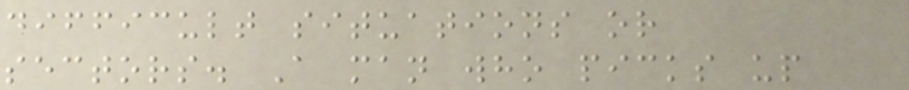difficult situations or
sectors. A man who picks up
